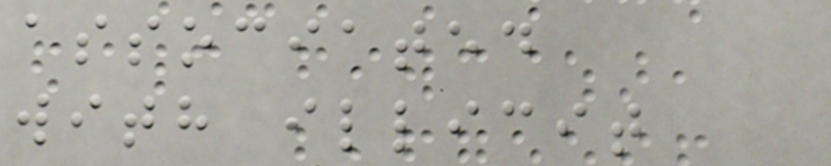associated
with illicit
